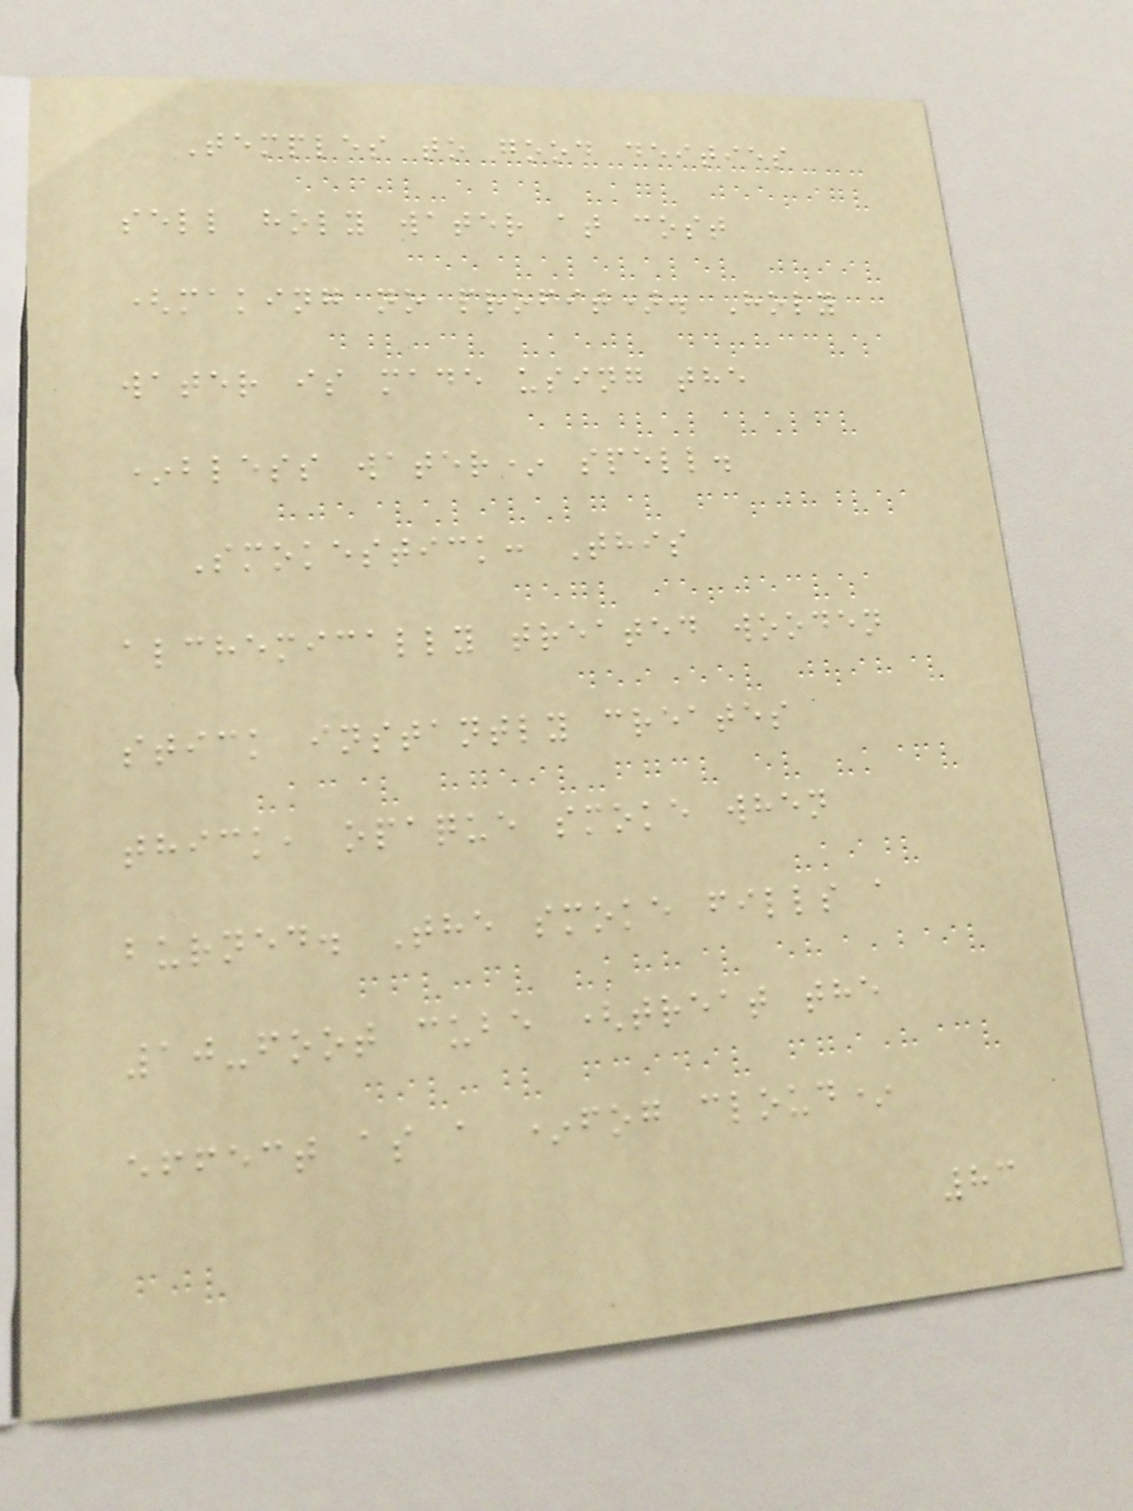Temples to good deities
sell holy water at cost
(making no profit). Holy
water is made using the
*bless water* spell.
Smokestick: This
alchemically treated wooden
stick instantly creates
thick, opaque smoke when
burned. The smoke fills a
10-foot cube (treat the
effect as a *fog cloud*
83
